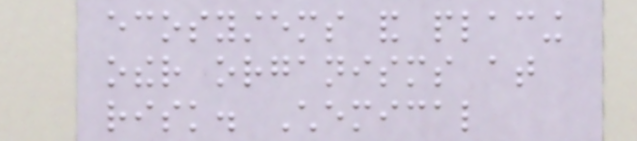ecosystems and placing
other organisms at
risk. Chemical
